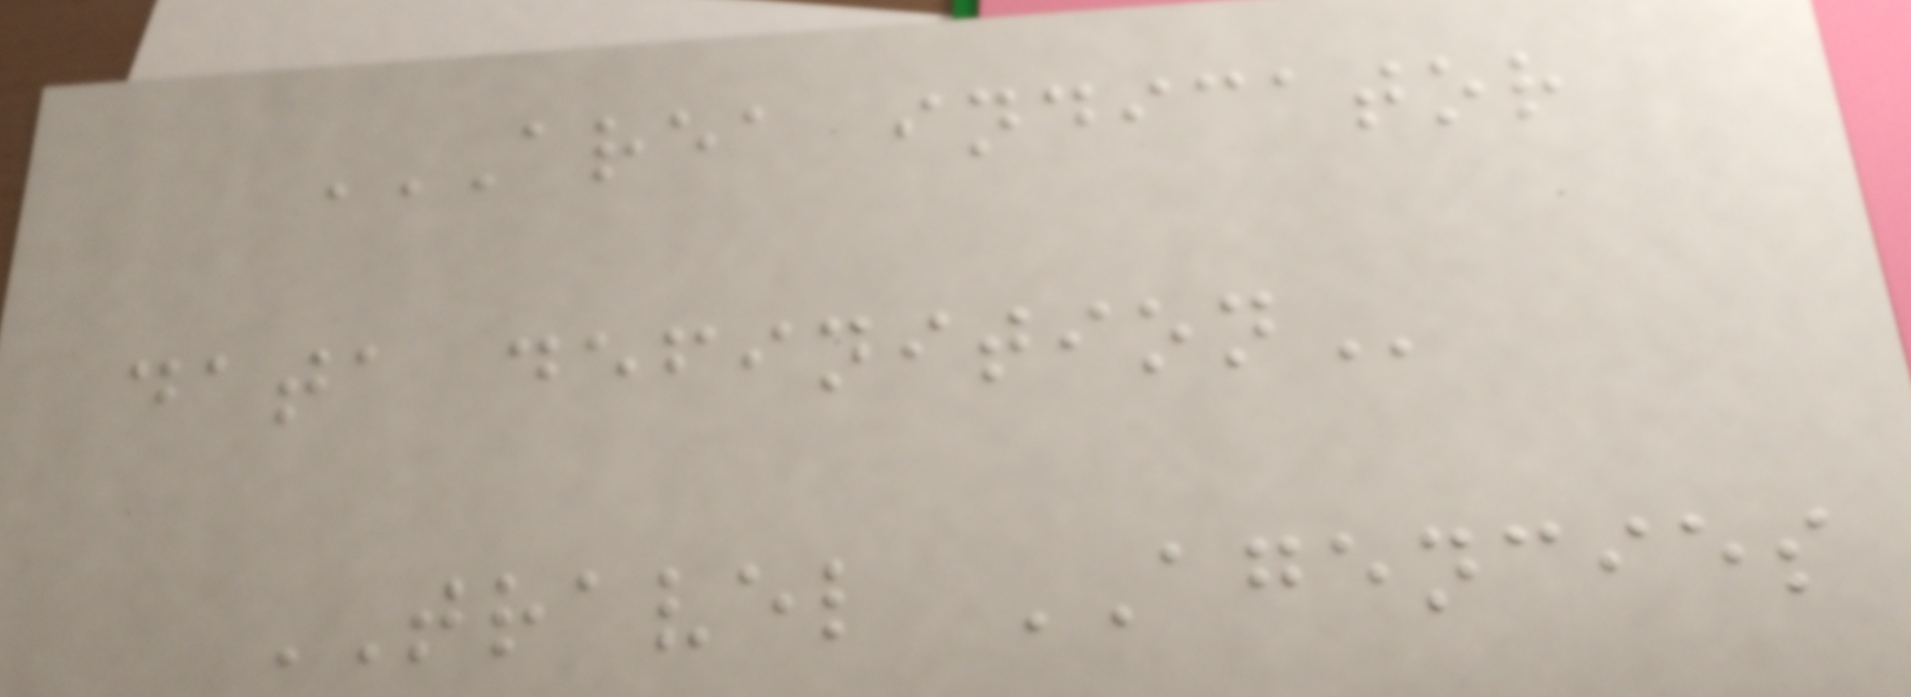AREA INDICATOR
DATA DEFINITION
TRAVEL AGENCIES
